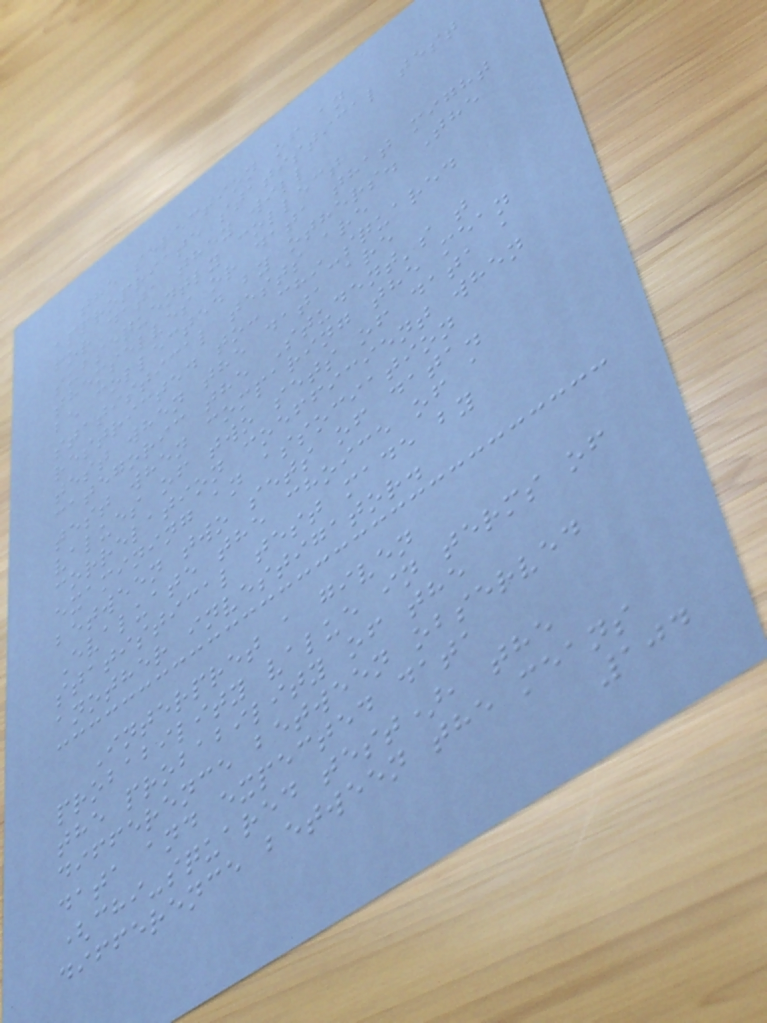the selection of an
appropriate statistical test
for data they will
subsequently collect
themselves or data that might
be collected by others. The
statistical tests are
restricted to: chi-squared
test when the data are
categoric the Student's t
test when comparing the mean
values of two sets of data a
correlation coefficient when
examining an association
between two sets of data.
Evaluate the choice of a
statistical test made by
another investigator.
Interpret a given
probability value in terms of
the probability of the
difference between observed
data and expected data
(chi-squared test), the
difference between the means
104
